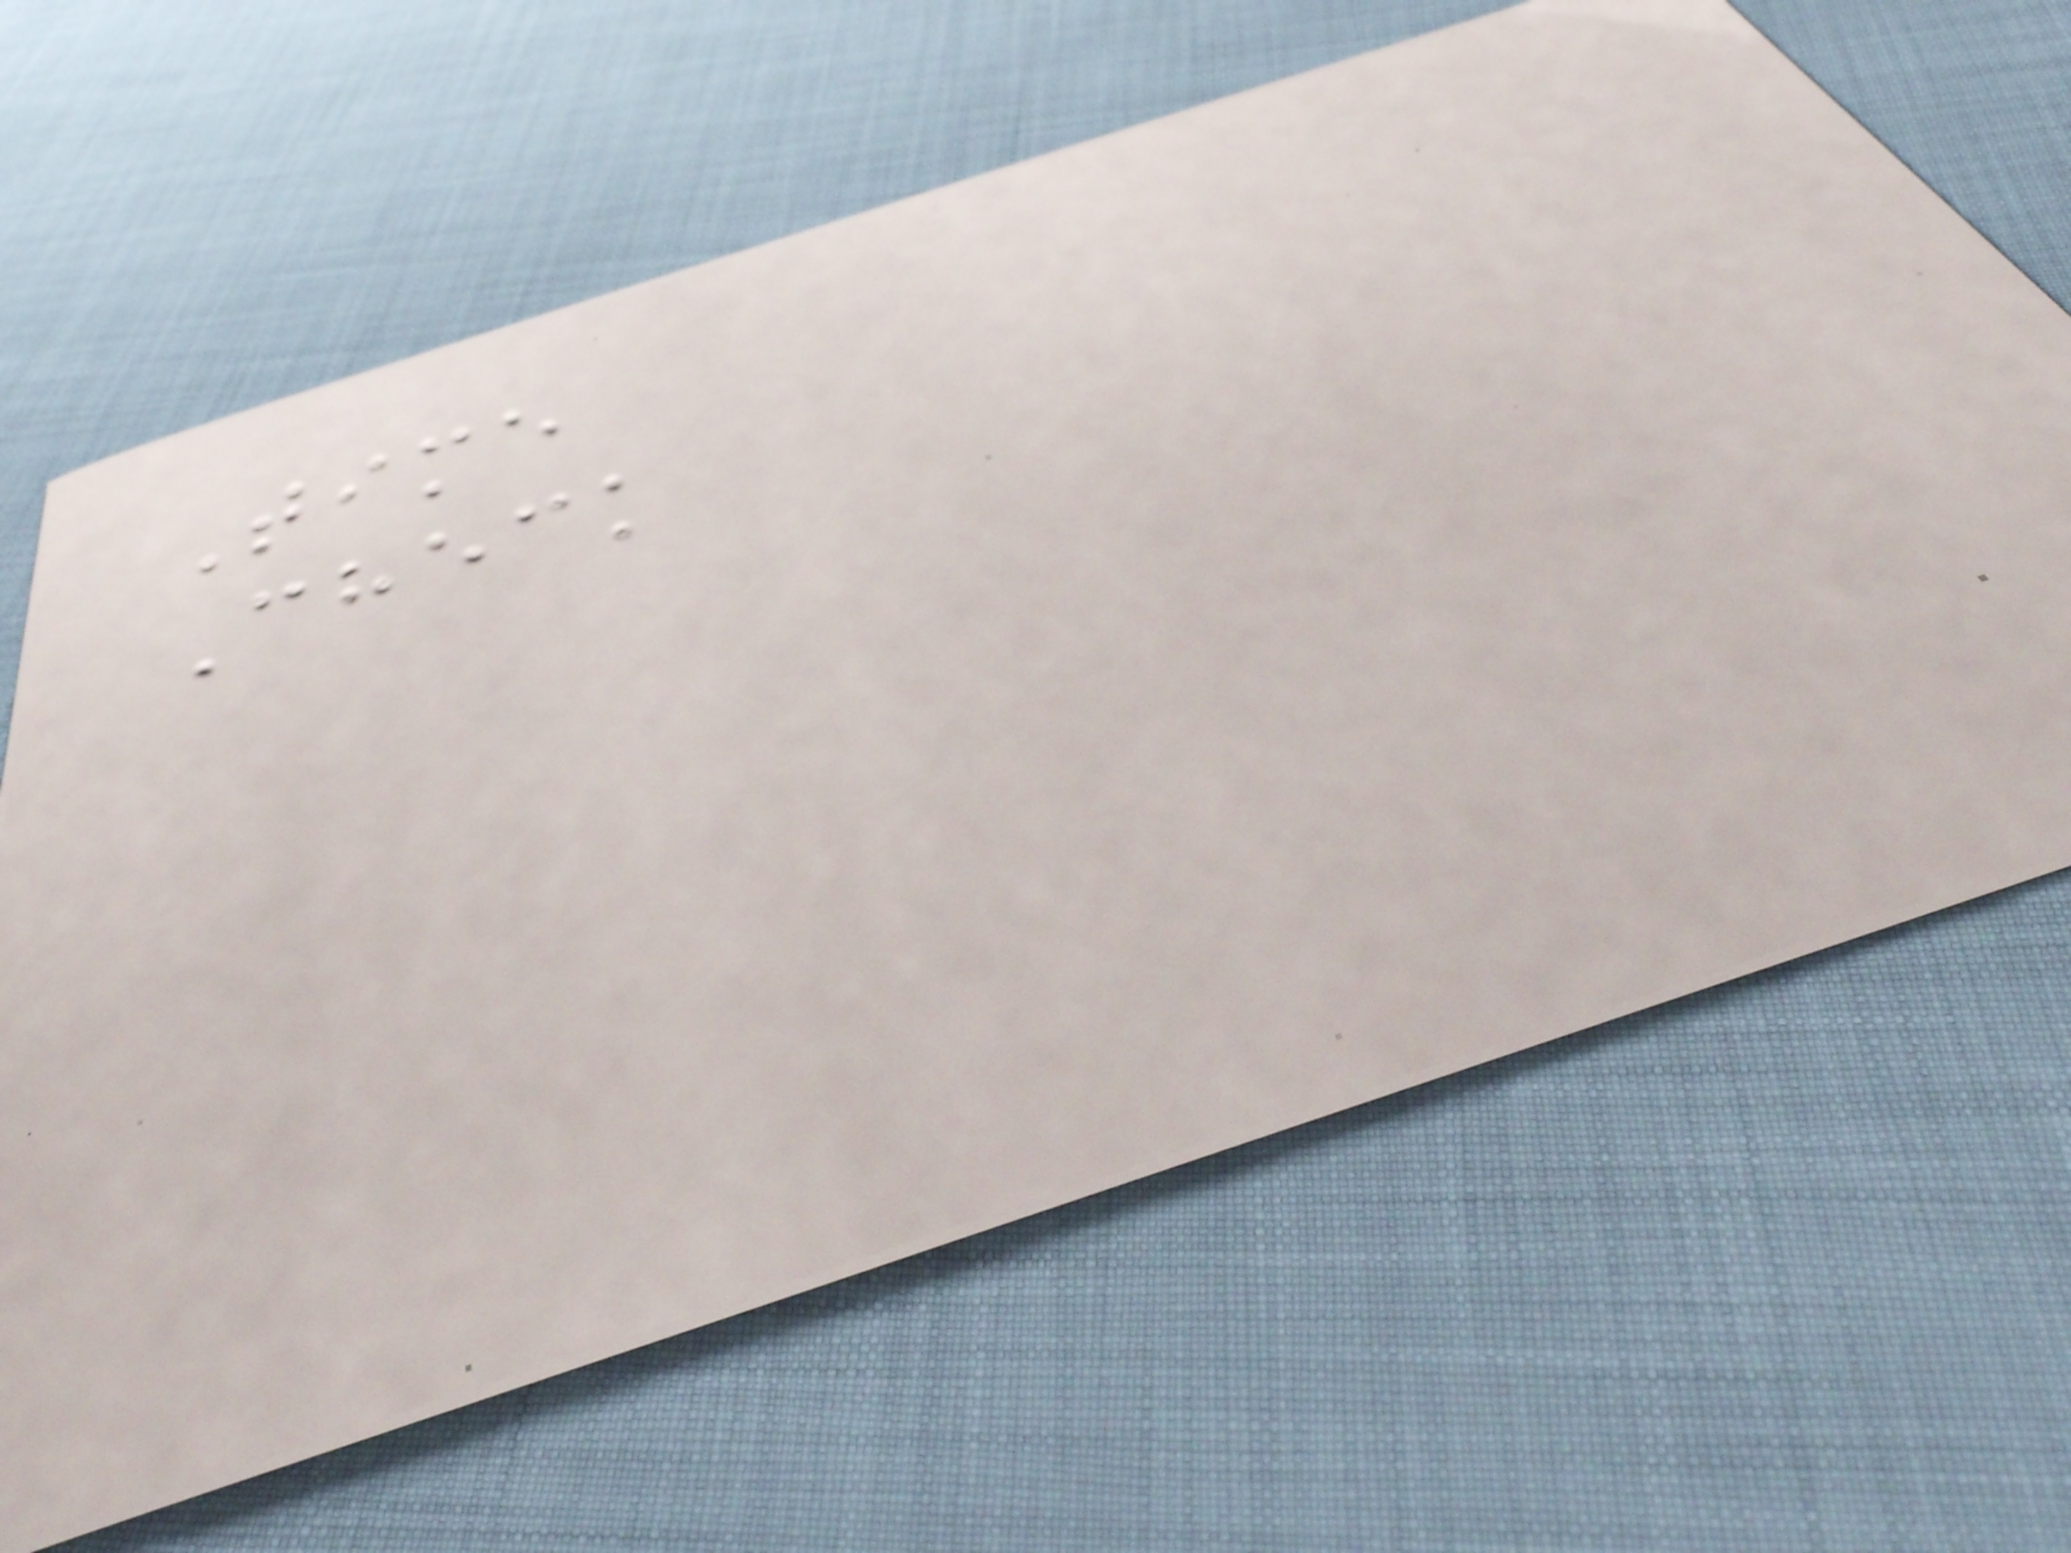Time
Check
